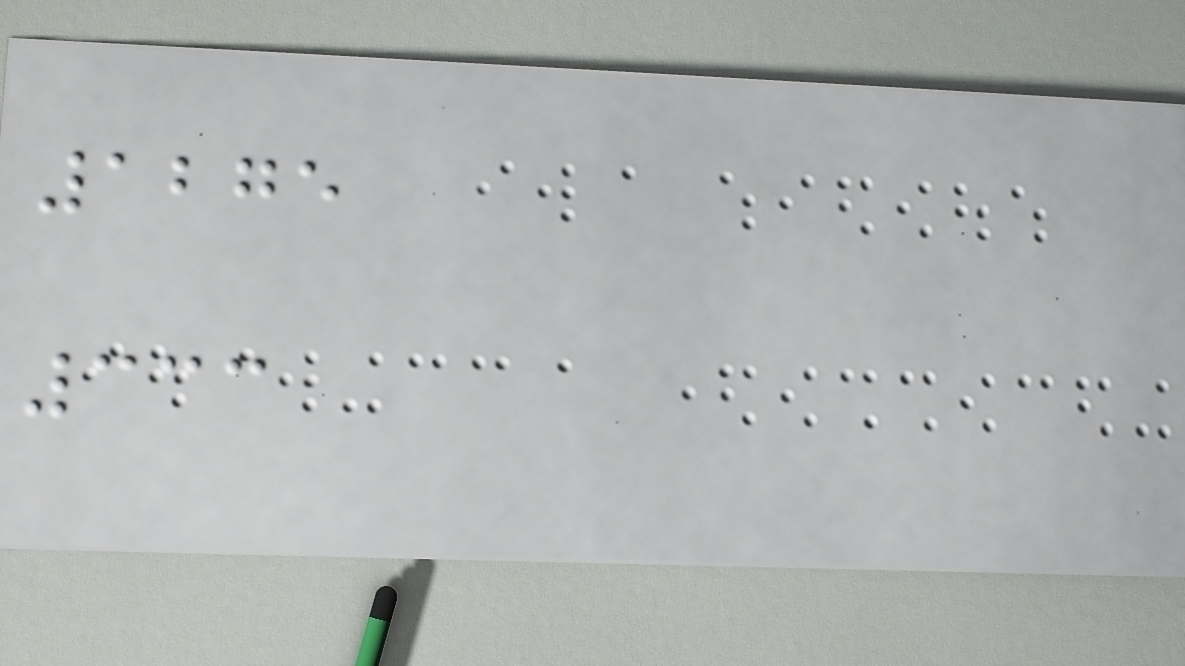1275
333
